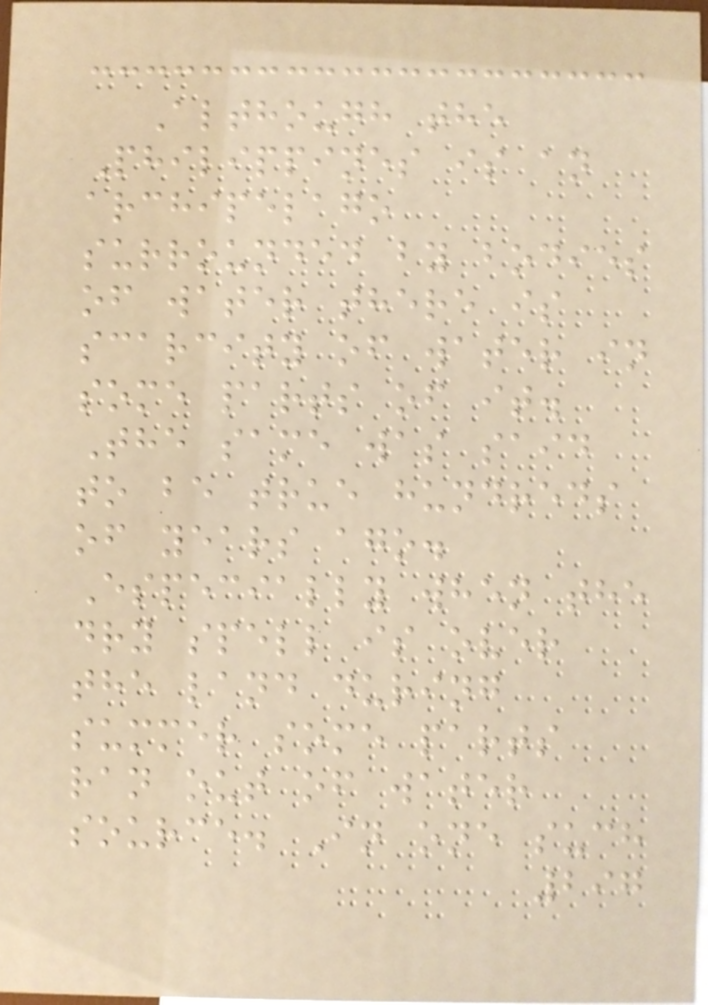Although the
Philippines is an
archipelago
surrounded by bodies
of water there is
scarcity of water in
some parts of it.
The same was said
to be true hundreds
of years ago.
Especially when the
dry spell is over
the land during
summer some parts
ran out of water
source. In one such
297
